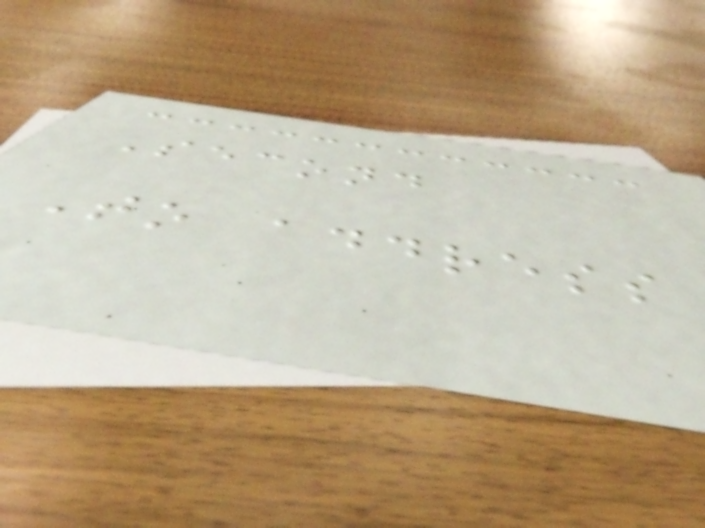Second
To address
